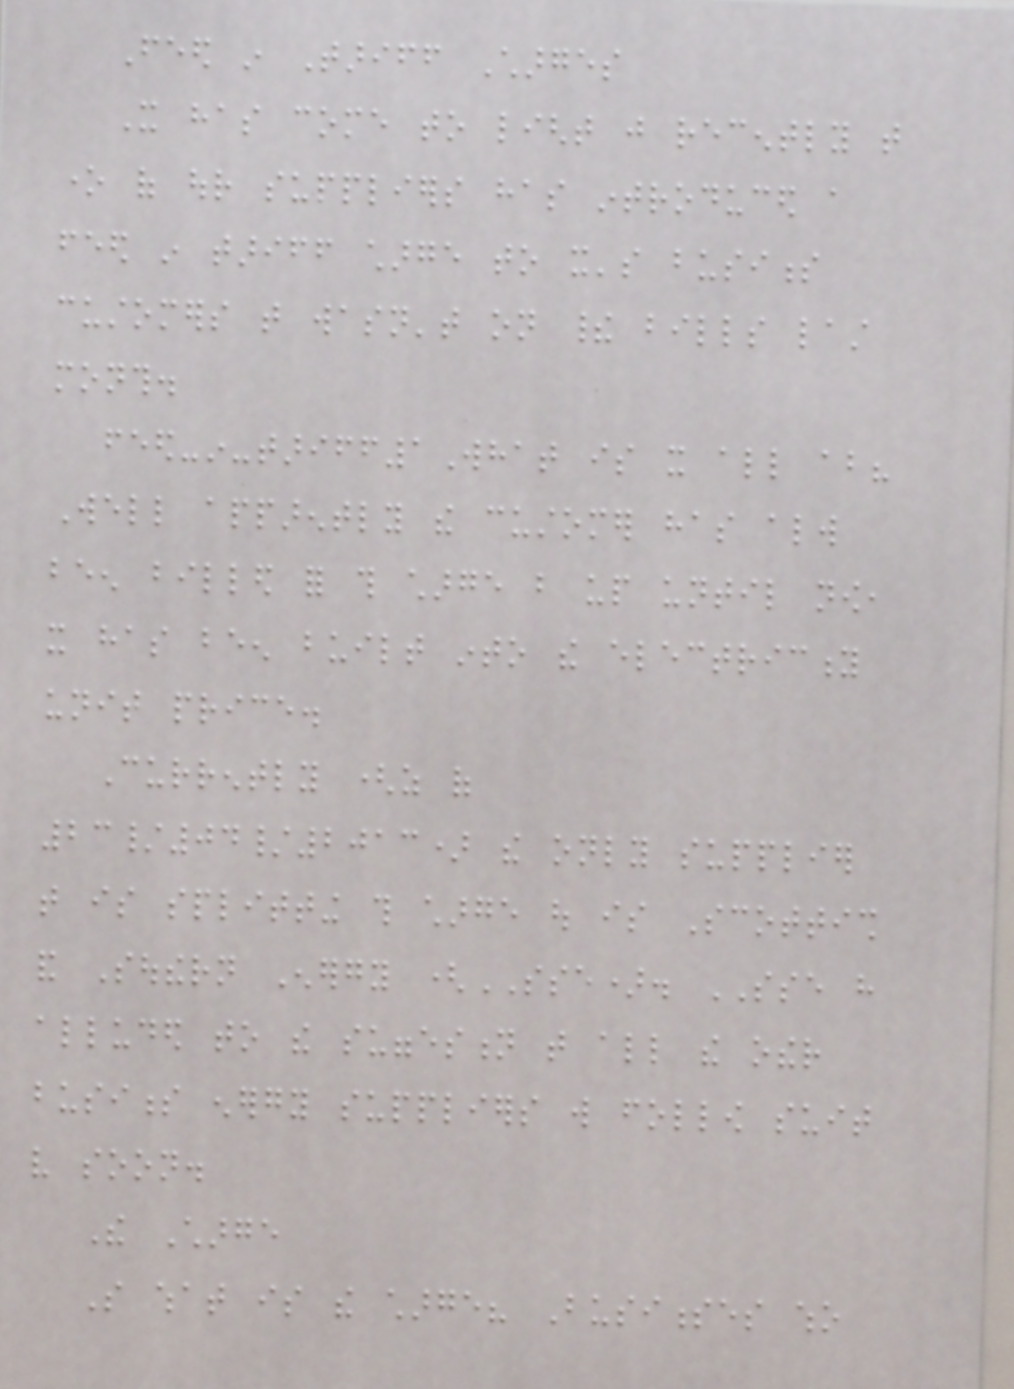Feed in Tariff Charges
It has come to light just recently that
one of our suppliers has introduced a
feed in tariff charge to it's business
customers that wasn't on their bills last
month.
feed-in-tariff1What is it all about?
Well apparently the customer has always
been billed for this charge but up until now,
it has been built into the electricity
unit price.
Currently (as of
23/04/2013) the only supplier
that is splitting this charge out is Scottish
and Southern Energy (SSE). SSE have
alluded to the suggestion that all the other
business energy suppliers will follow suit
very soon.
The Charge
So what is the charge? Businesses who
